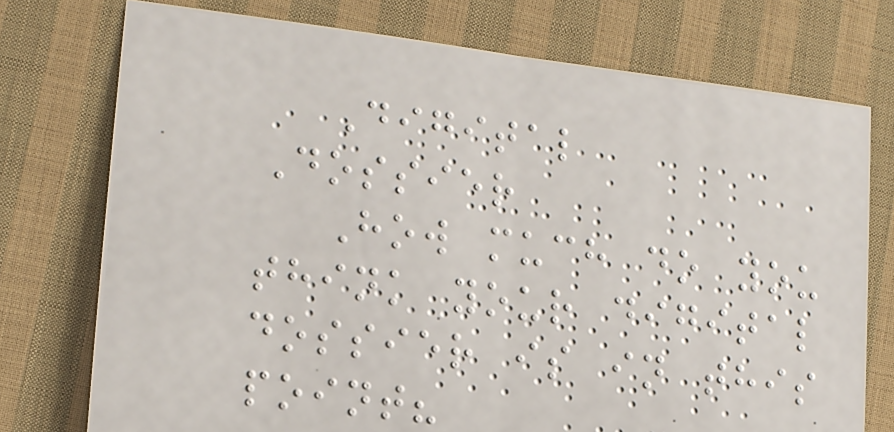Digital
Dossier
How much do you
think your digital
dossier is in this
point?
